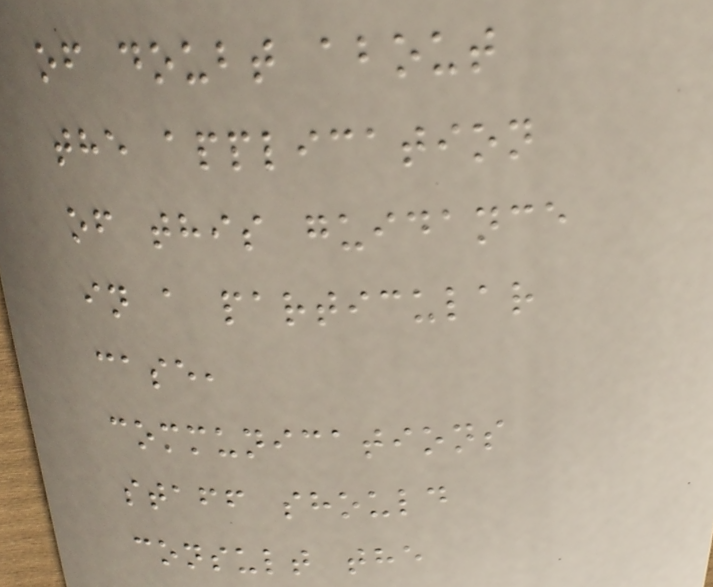of doubt about
the application
of this guidance
in a particular
case,
communications
staff should
consult the
